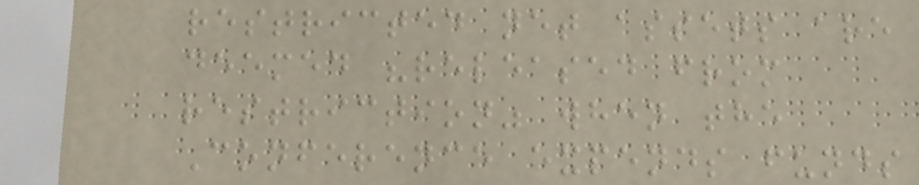restricted net assets are
deemed "released from
restriction" when the
Conference expends funds
